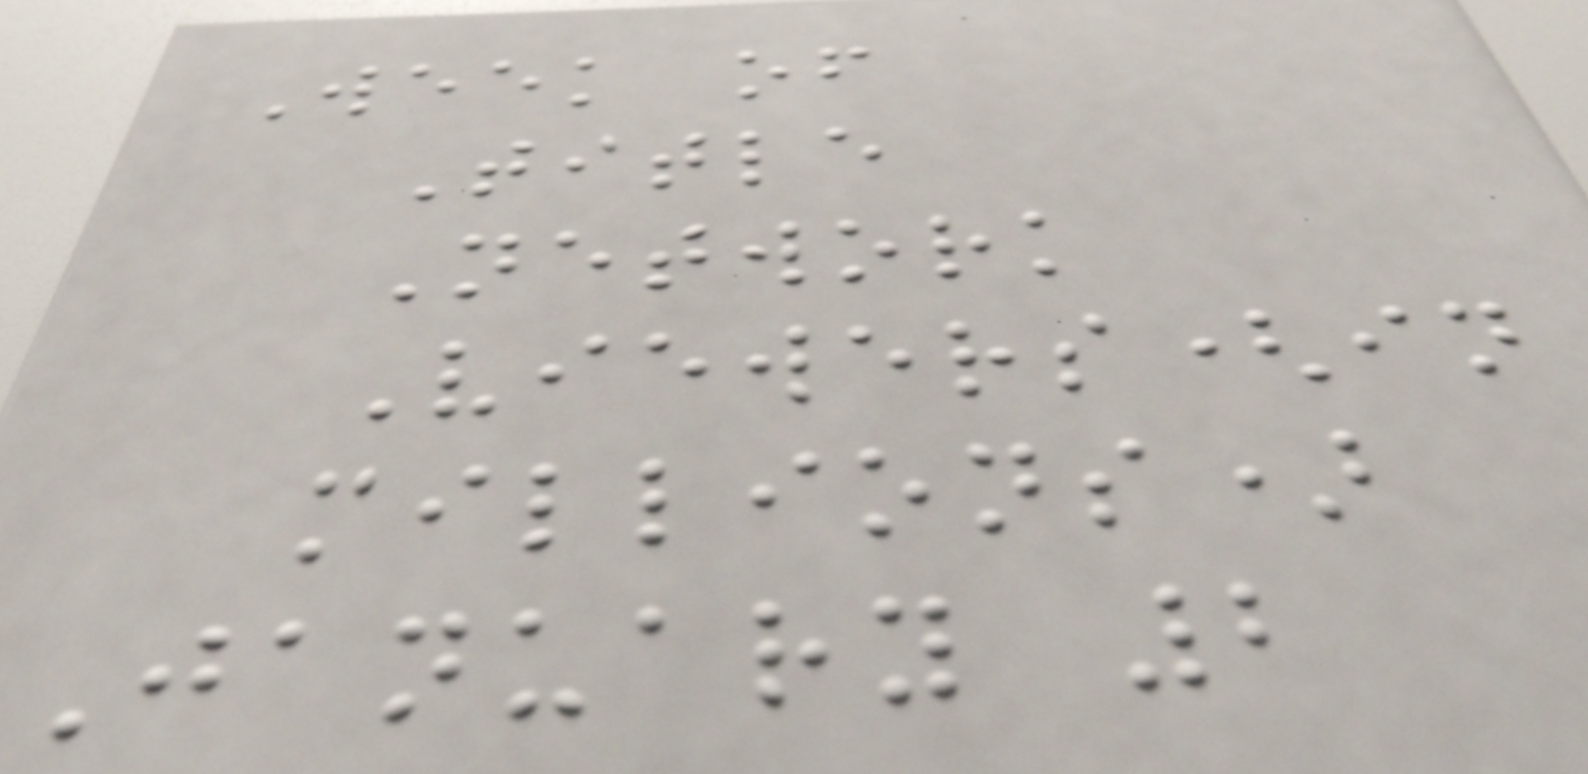Week of
Title
Network
Viewers(in
millions)
January 2
